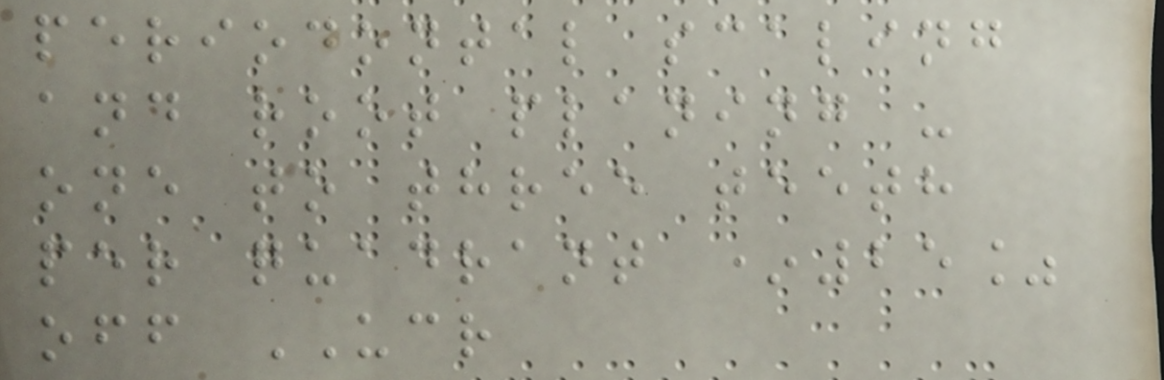periodontal scaling
and root planing -
one to three teeth
per quadrant *25%
off UCR
